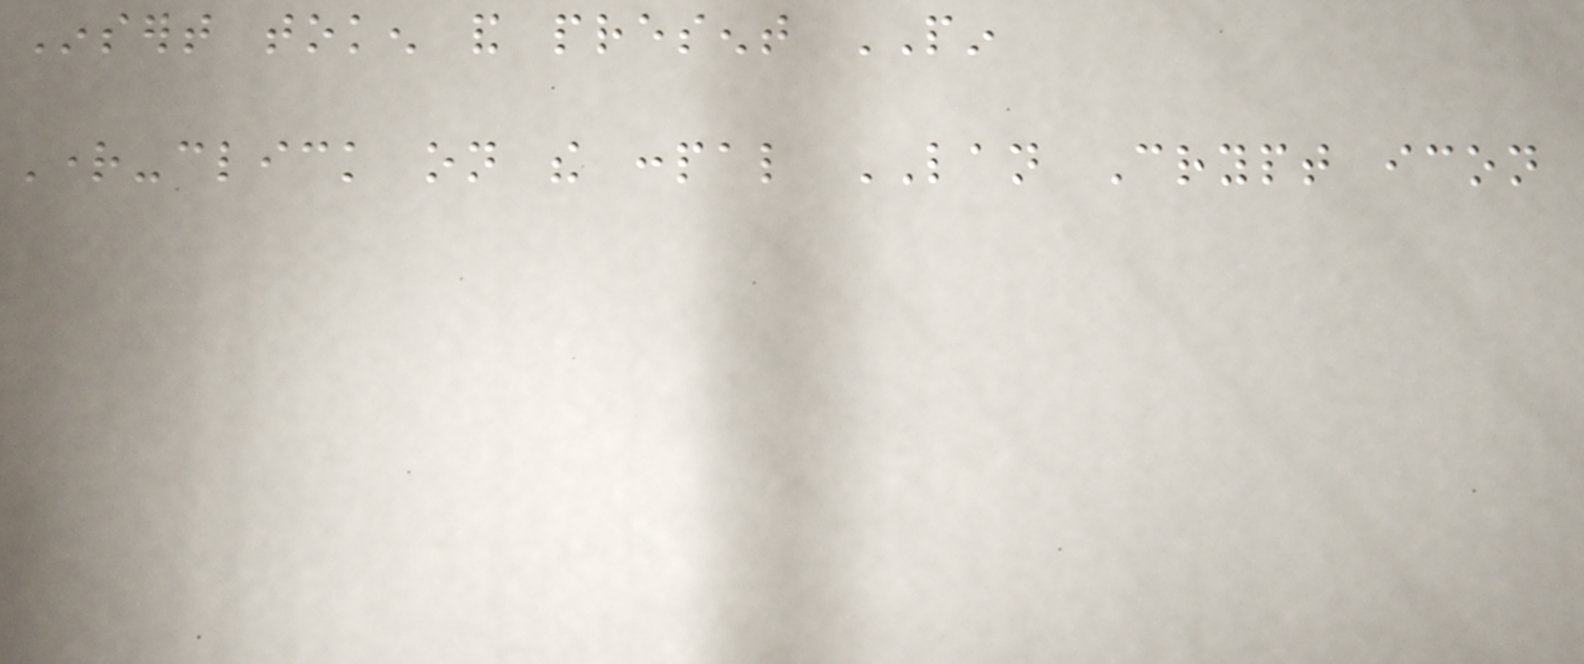Insert token and present PIN
Right-click on the conpal LAN Crypt icon
